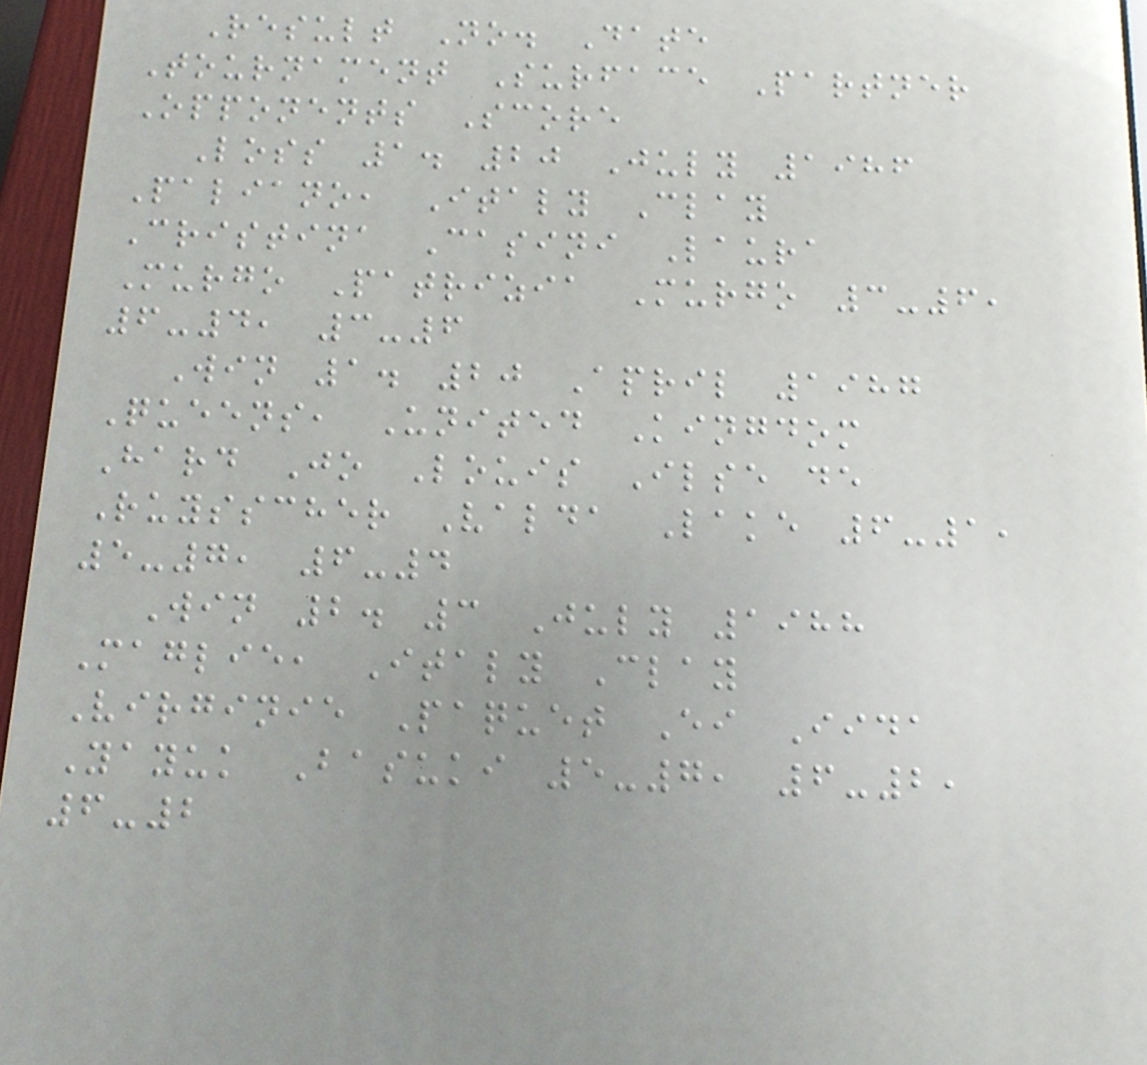Result No. Date
Tournament Surface Partner
Opponents Score
Loss 1. 20 July 1986
Paliano, Italy Clay
Cristina Casini Laura
Murgo Patrizia Murgo 3-6,
6-4, 3-6
Win 1. 20 April 1987
Queens, United Kingdom
Hard Jo Louis Ilse de
Ruysscher Valda Lake 6-1,
5-7, 6-4
Win 2. 3 July 1988
Maglie, Italy Clay
Virginie Paquet Ei Iida
Yayuk Basuki 5-7, 6-2,
6-2
